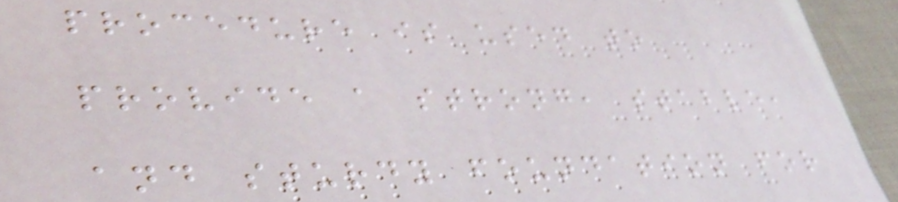procedure is used to
provide a strong, stable,
and sturdy foundation for
